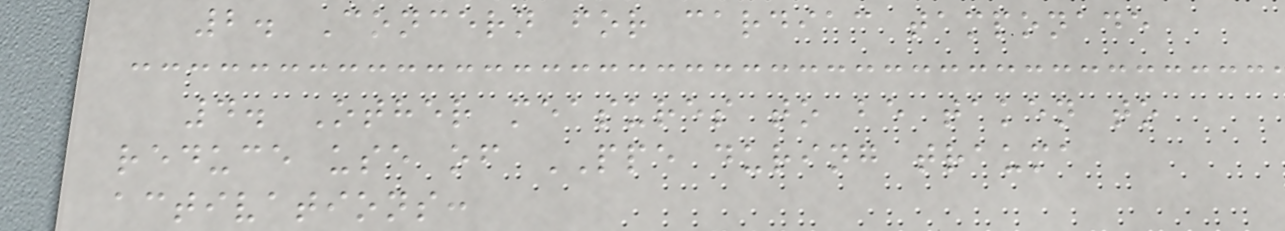2. Concern for cardiac tamponade
4. Other measures to be taken to
reduce use of PPE during trauma
activations:
